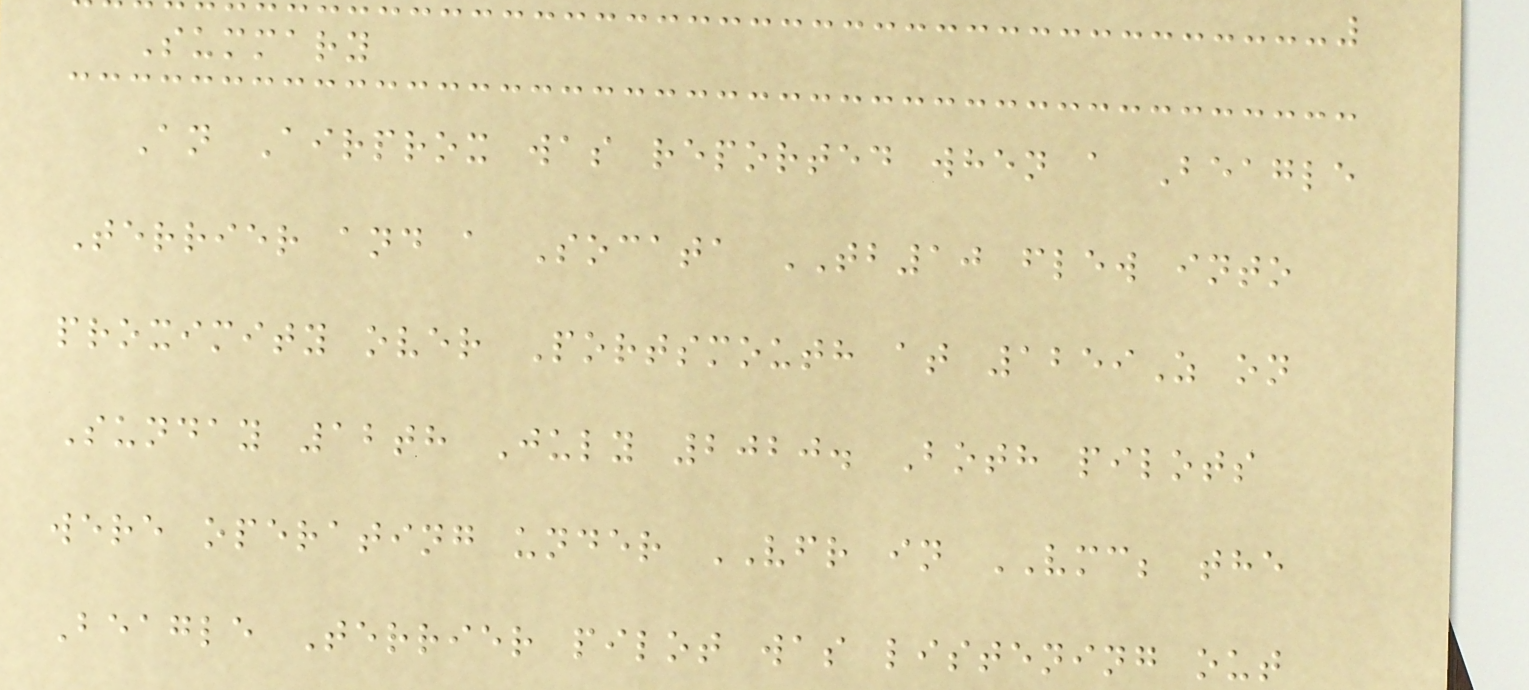Summary
An Airprox was reported when a Beagle
Terrier and a Socata TB10 flew into
proximity over Portsmouth at 1259Z on
Sunday 12th July 2020. Both pilots
were operating under VFR in VMC; the
Beagle Terrier pilot was listening out
